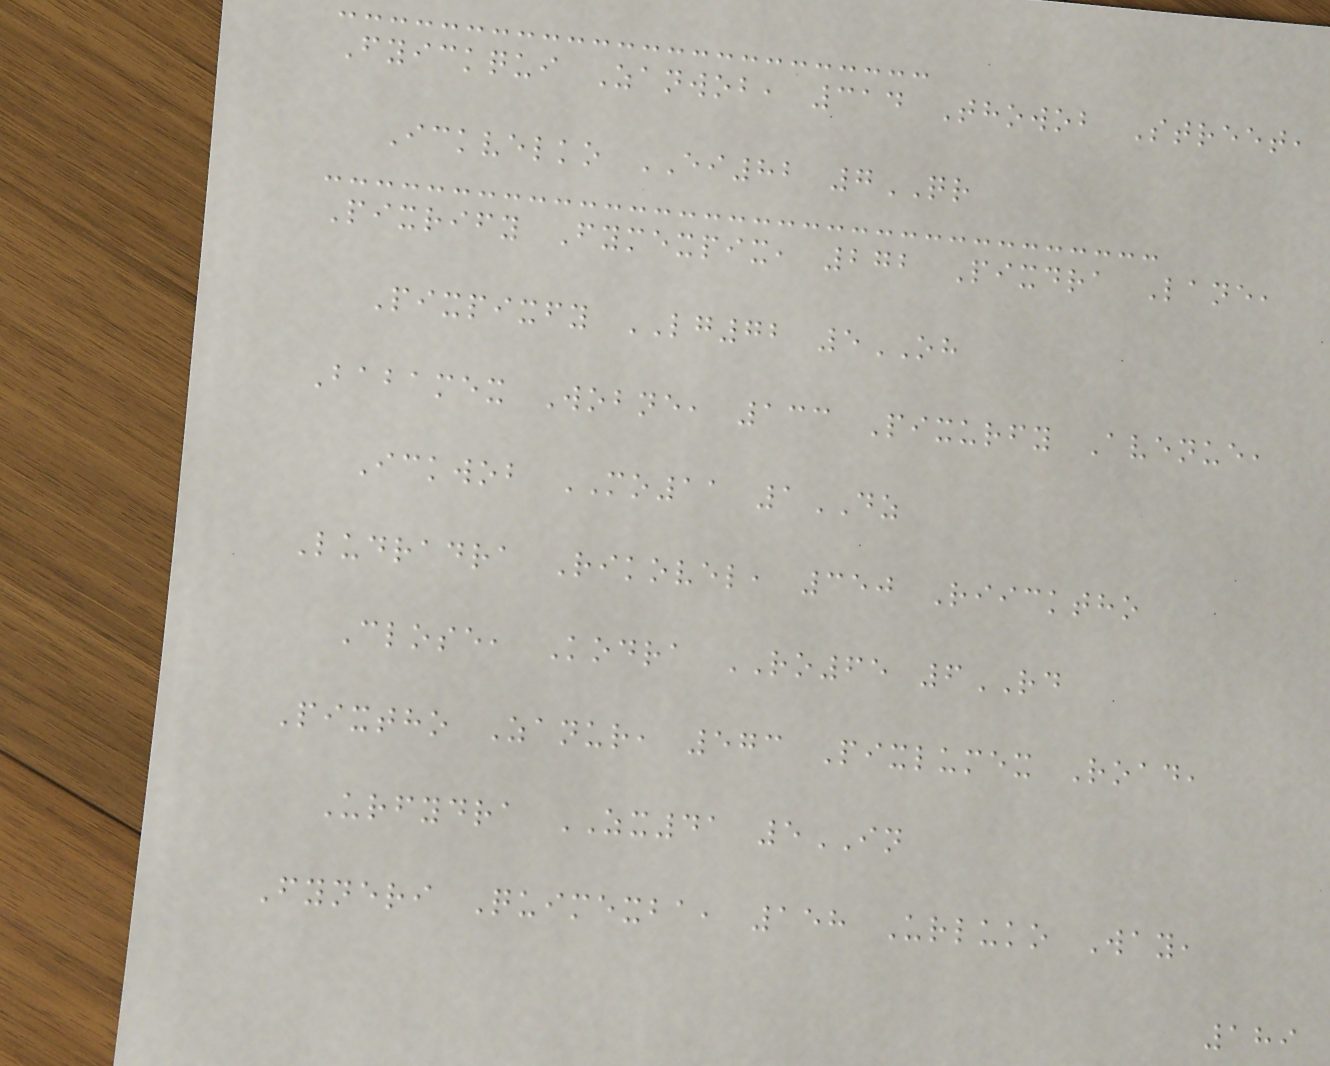Fyickqui Zanwob, 314 Thowob Street,
Ickvelko EI82 7QR
Pixrify Fymexpix, 272 Pixdra Lane,
Pixpixfy LG72 5OH
Babamex Wobne, 133 Pixurfy Avenue,
Ickwob MO11 1DZ
Ludradra Rikovel, 350 Riicktho
Close, Kodra RO65 6RD
Pixtho Zanur, 573 Pixlumex Road,
Urfydra ZX41 5IN
Fyneri Quimexba, 158 Urluko Way,
189
